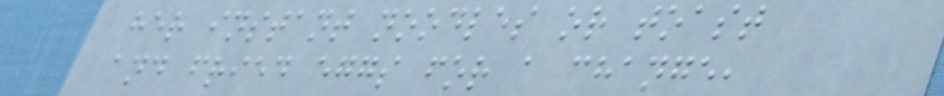her instant noodles or toast
and fried eggs for a change,
